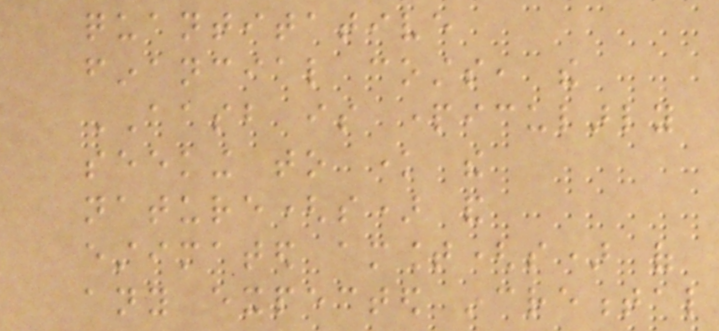quantitative
financial costs, the
AASB is particularly
seeking to know the
nature(s) and
estimated amount(s) of
any expected incremental
